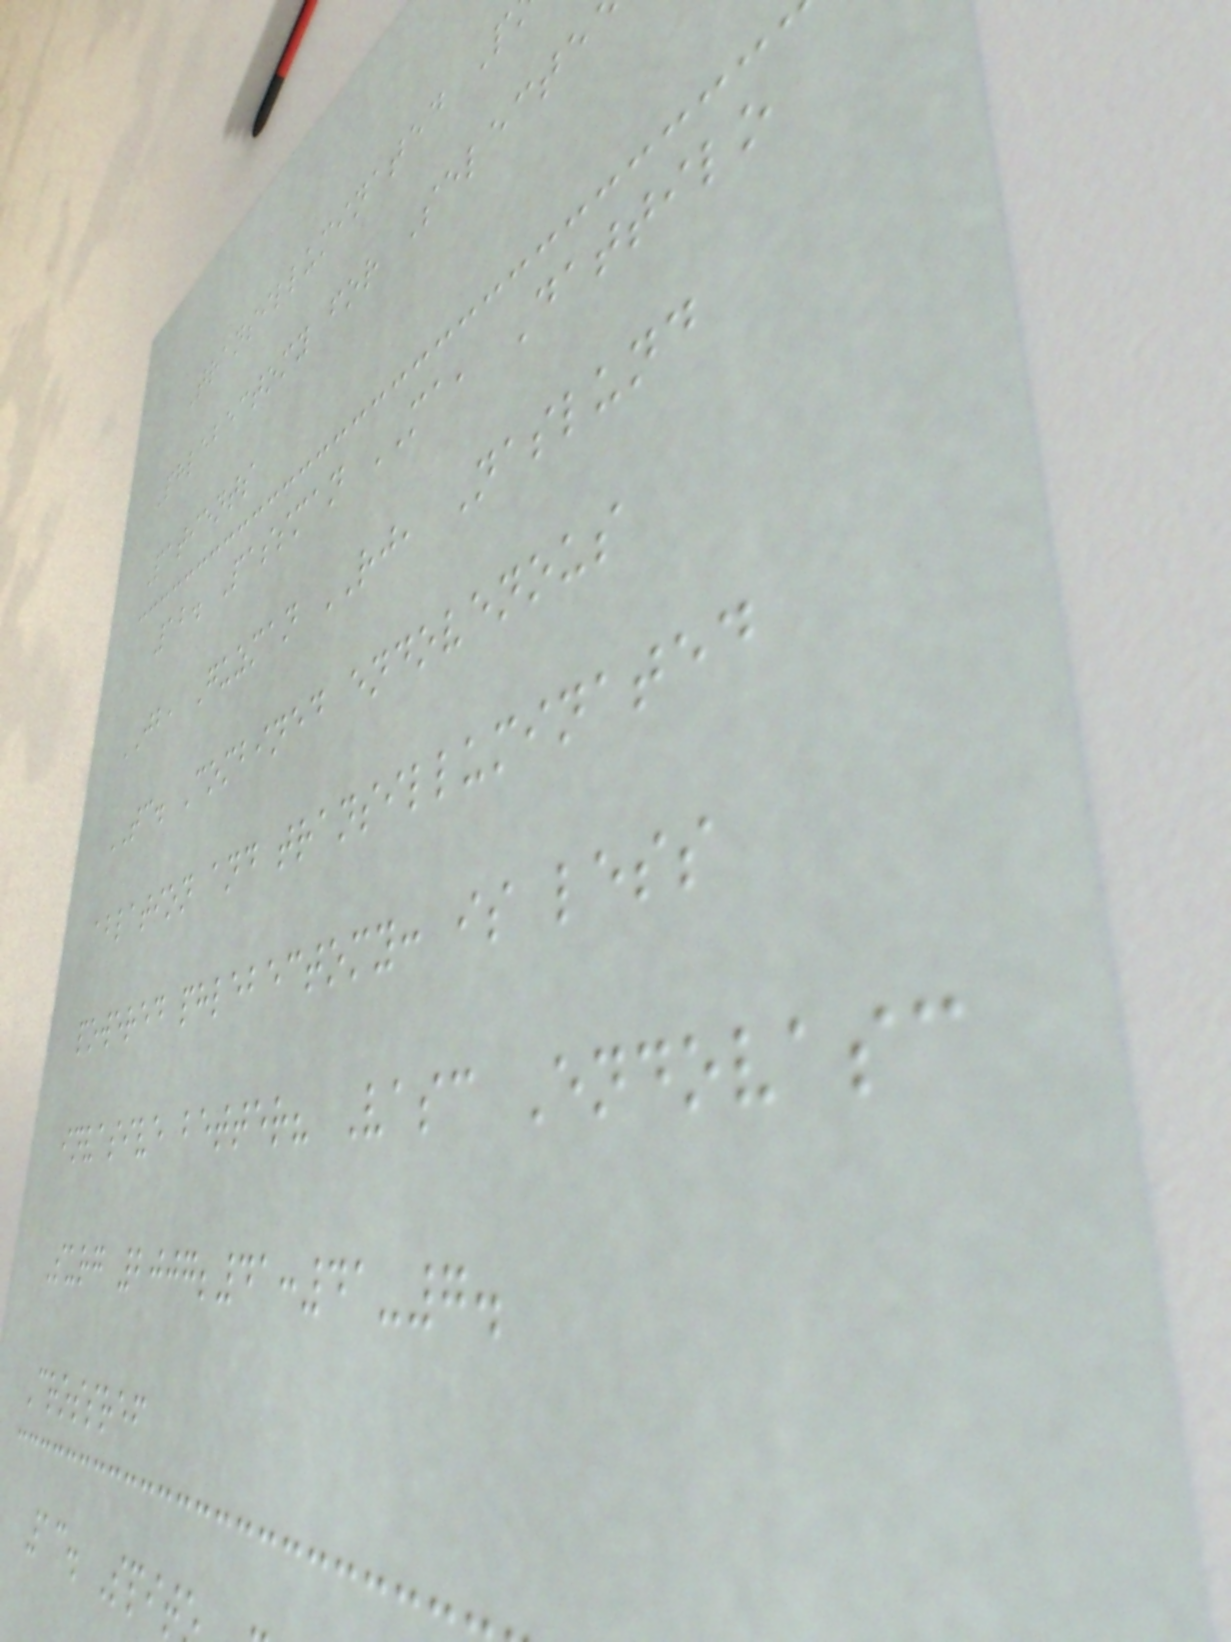Transilluminated P
Phlebectomy for Selecte
Patients
12. Passman MA, Dattilo
JB, Guzman RJ, Naslund
TC. Combined endovenous
ablation and transilluminated
powered phlebectomy: is less
invasive better? Vasc Endovasc
Surg 2007;41:41-7.
Crossref
13. Spit
